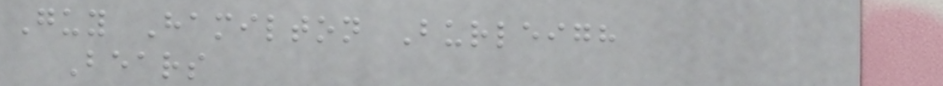Guy Hamilton Burleigh
Bears
